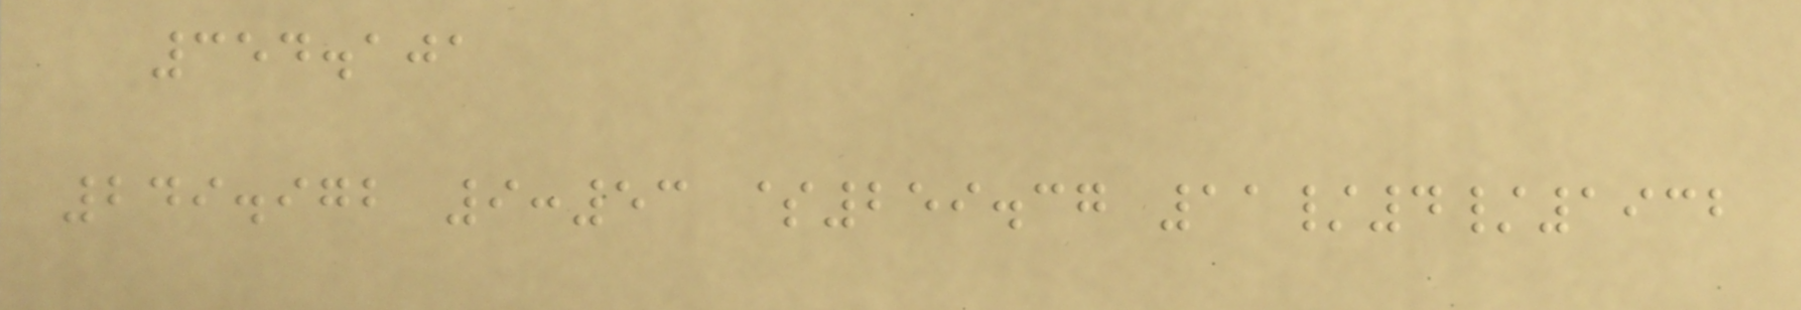354.101
249.972 9:53 $259.37 11/4/1932
